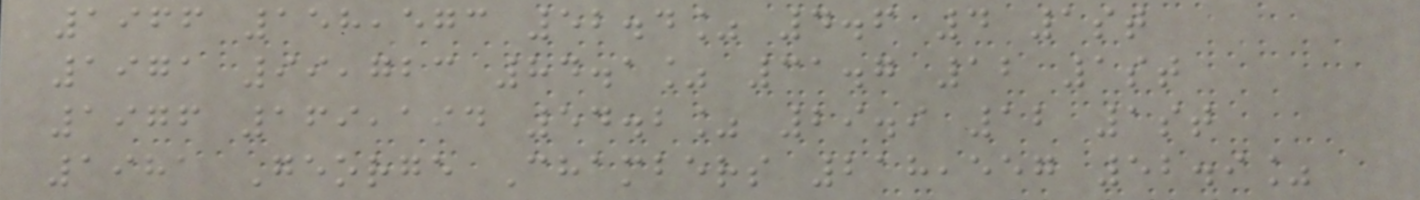1966 158,573 52.4% 4.6 4 1st
1971 99,723 84.1% 31.7 12 1st
1976 169,194 54.2% 29.9 12 1st
1981 George Chambers 218,557 52.9%
